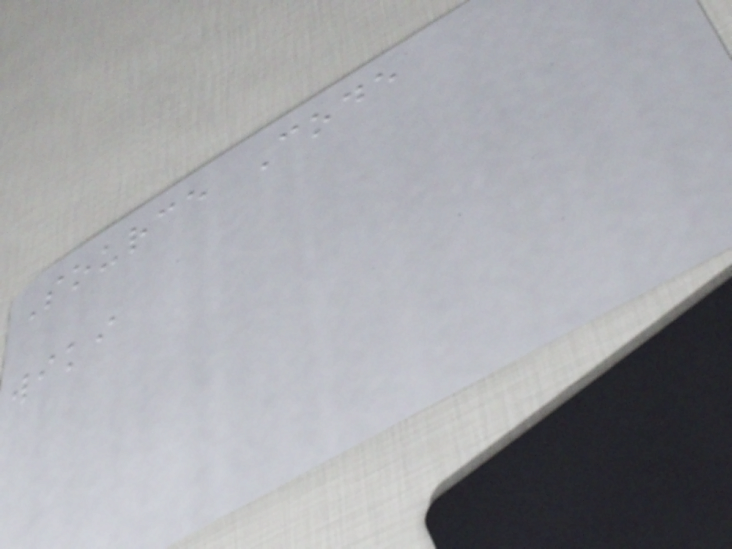Source Code
wiki
